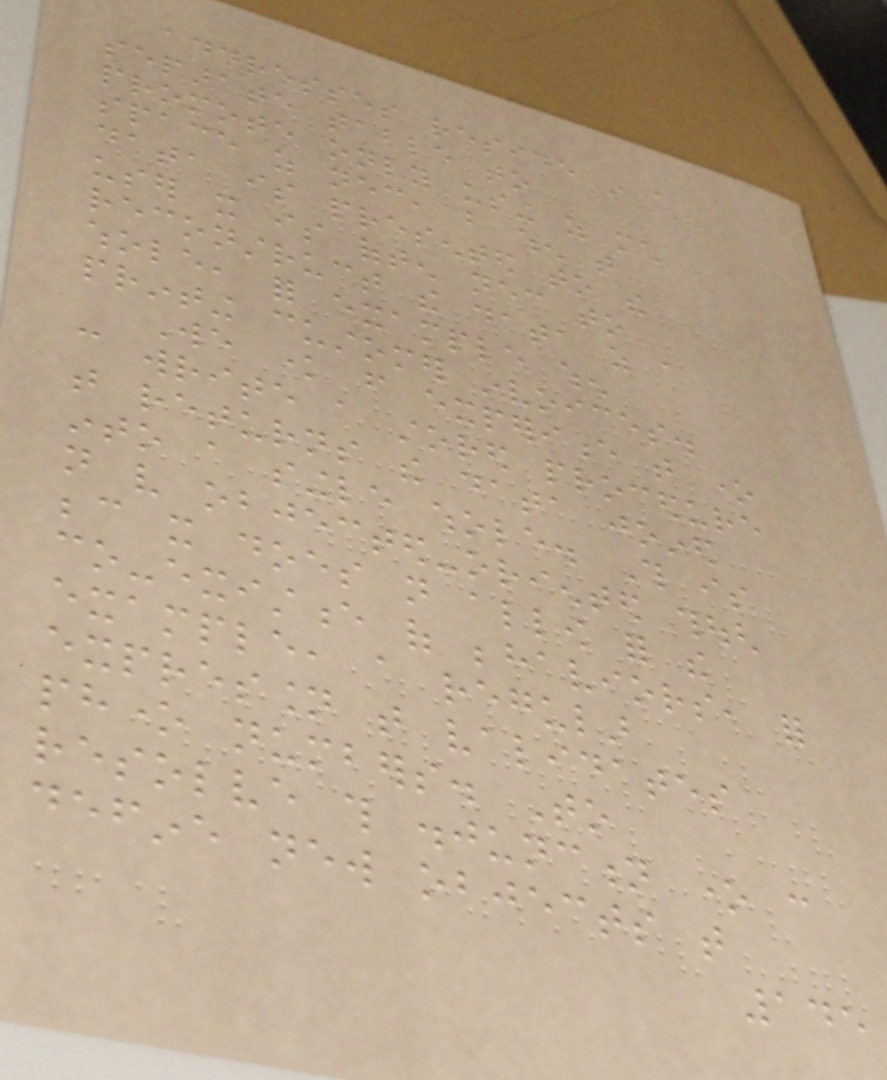addresses reside in a
separate table to
promote only using as much
space as necessary, but when that
data is presented to the
user it is often necessary to
reconstruct the data as a
whole, for example when
printing customer invoices.
We know from experience that one
can write a stored procedure
that returns the data joined
into a single whole. This is
not very objected-oriented though
because it does not allow for the
co-existence of behaviors, for
example, a regular
expression that validates
phone numbers. To
resolve this disjunction one can
define new objects that
145
